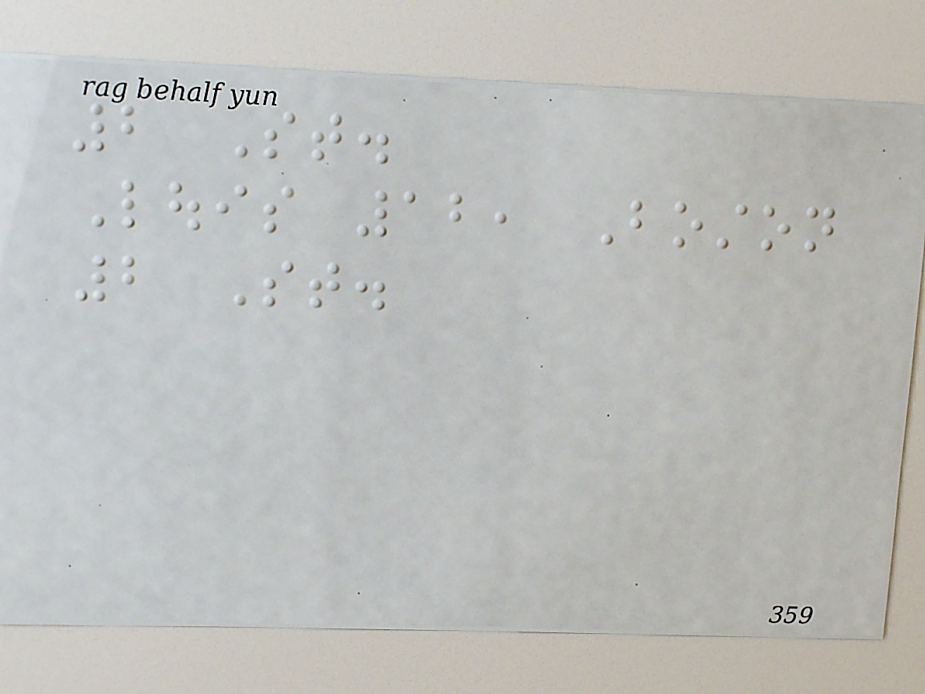2 St.
Louis 12, Boston
2 St.
